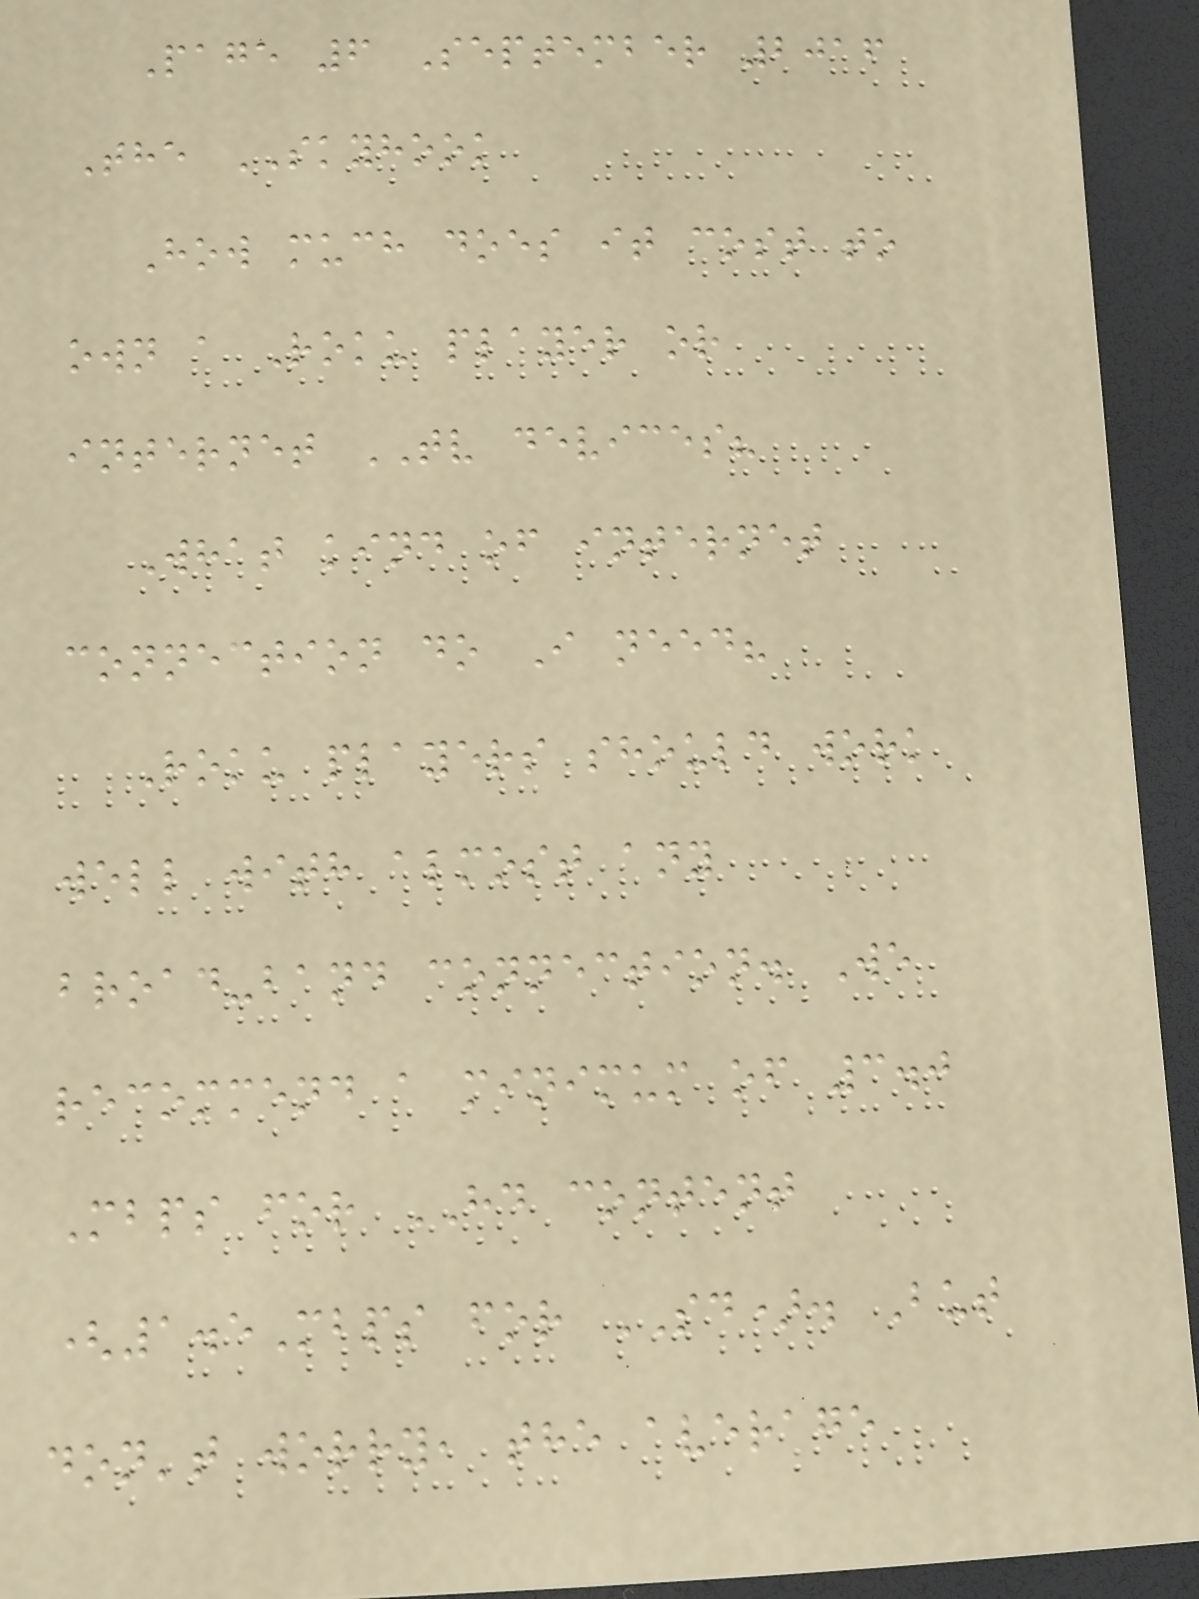Page 6 September 2016
The SKYHOOK
How much does it cost to
own a Roku player or
internet TV devices?
What kind of internet
connection do I need?
Roku players should work
well with almost any
broad-band connection. We
recommend a minimum of 3.0
Mbps for HD content
(1.5Mbps for SD). But
don't worry, the average
